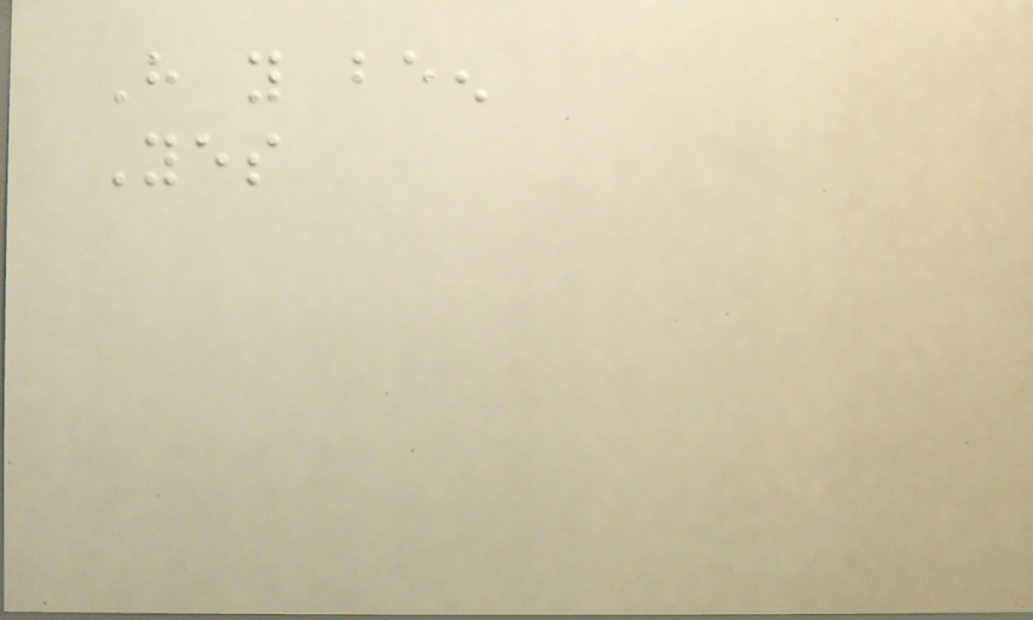Have you been
Yes
